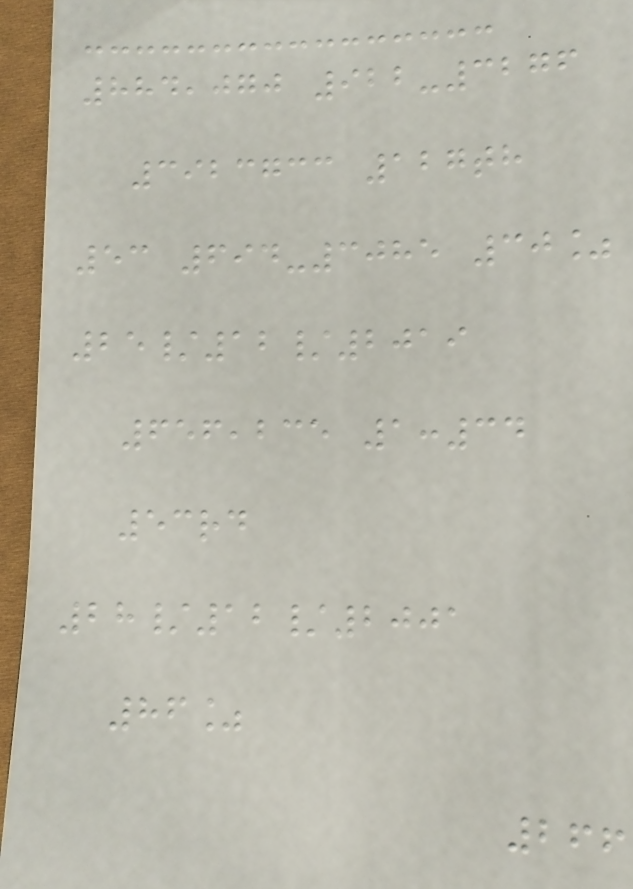884,070 922-3276
3923733 127th
53 694-3085 30%
25/12/2019
656,235 1:34
53rd
28/12/2001
86%
266
